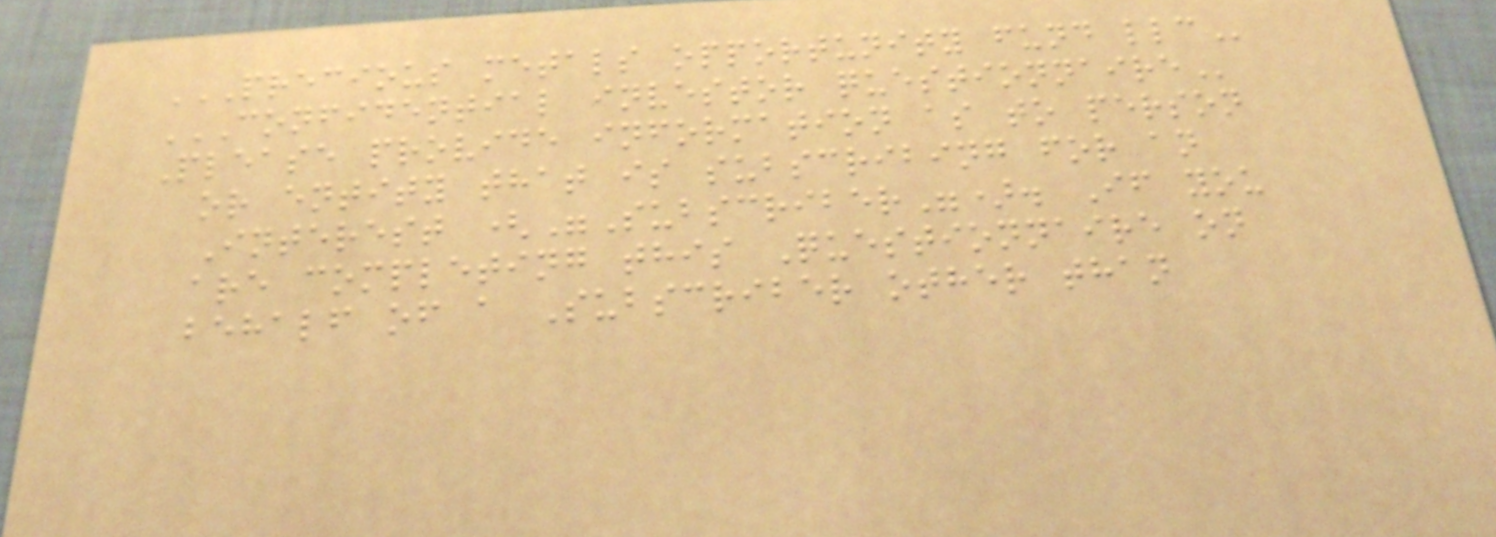PRECIOUS METALS OPPORTUNITY FUND LLC
CONFIDENTIAL INVESTOR QUESTIONNAIRE
Please provide information as to person
or entity that is subscribing for an
Interest ("Subscriber"). If you
are completing this Questionnaire on
behalf of a Subscriber other than
